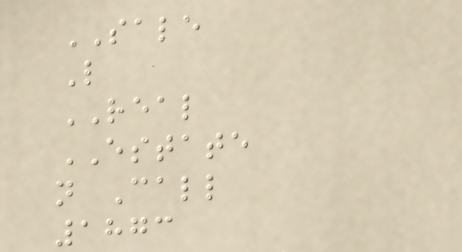SALE
L
REAL
ESTATE
n Call
1873
